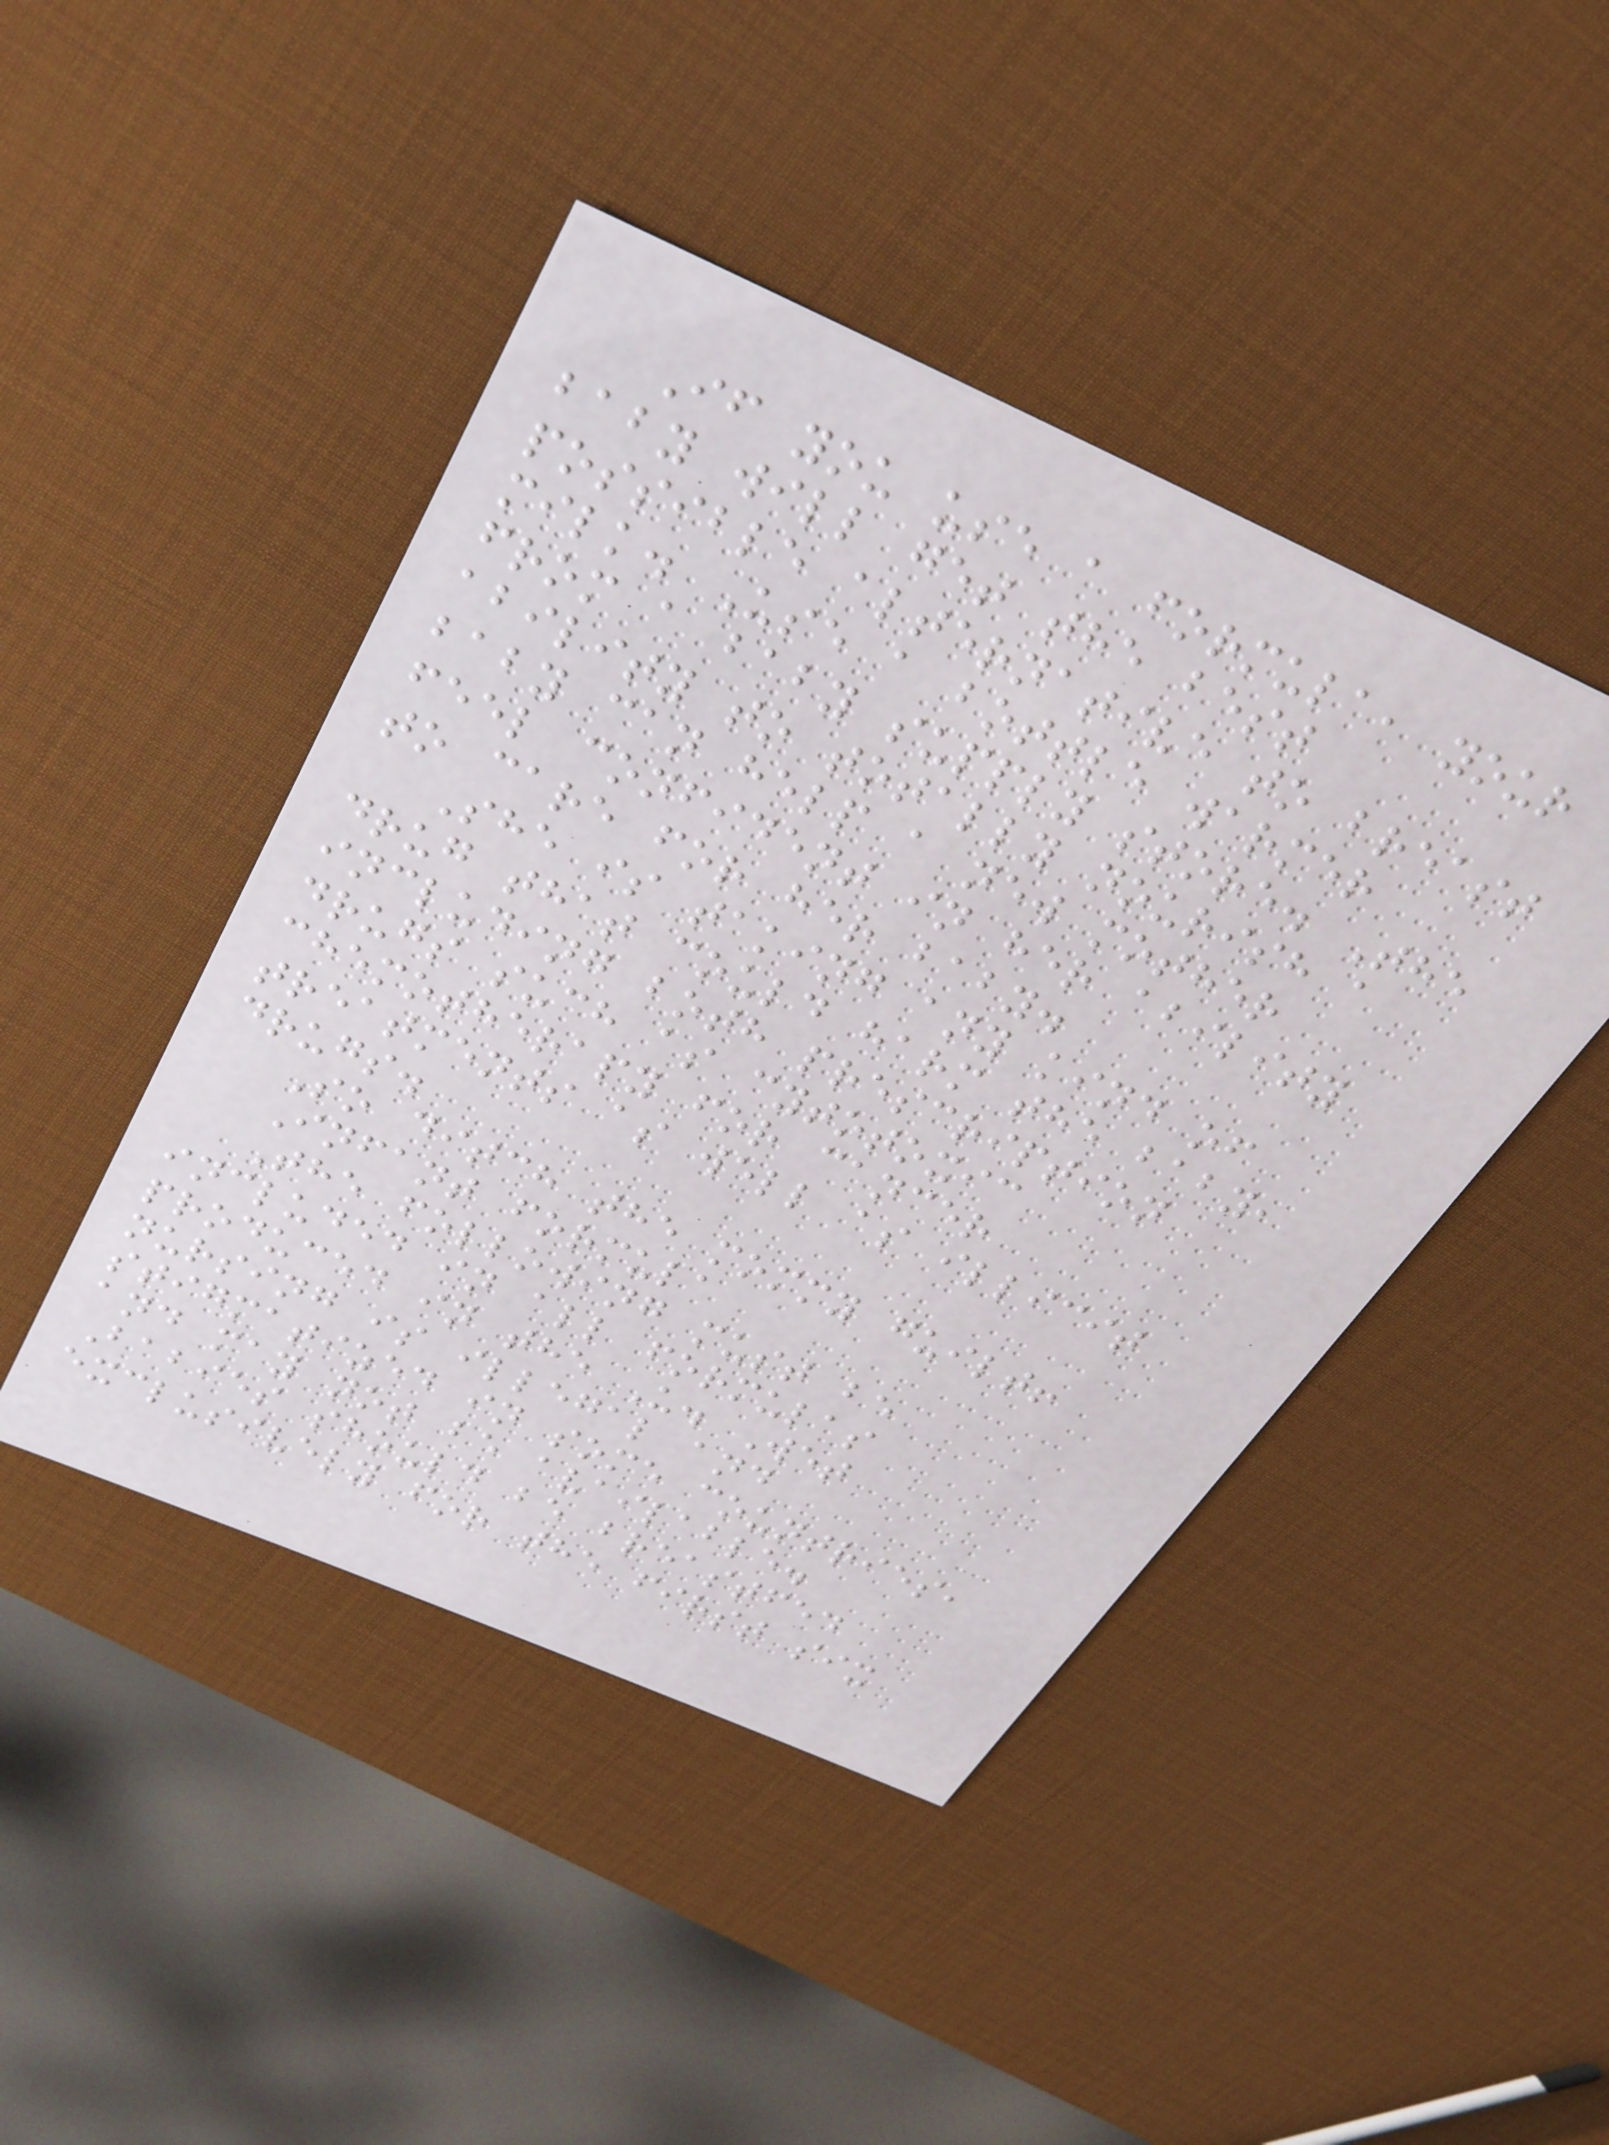If you use a formula, your
baby will get the best
possible alternative to breast
milk. Use a bottle warmer
from a baby supply store. The
ability to totally nourish a
baby can help a new mother
feel confident in her ability
to care for her baby.
She is taking any kind of
drug that could harm the baby,
including both prescription
drugs such as cytotoxic
chemotherapy for cancer
treatments as well as illicit
drugs.
So ditch the mommy guilt!
Infant formula
The following must be
included in all formulas
produced in the U. Wet
nursing is illegal and
stigmatized in some countries,
and may not be available.
Babies should be breastfed
exclusively for the first six
